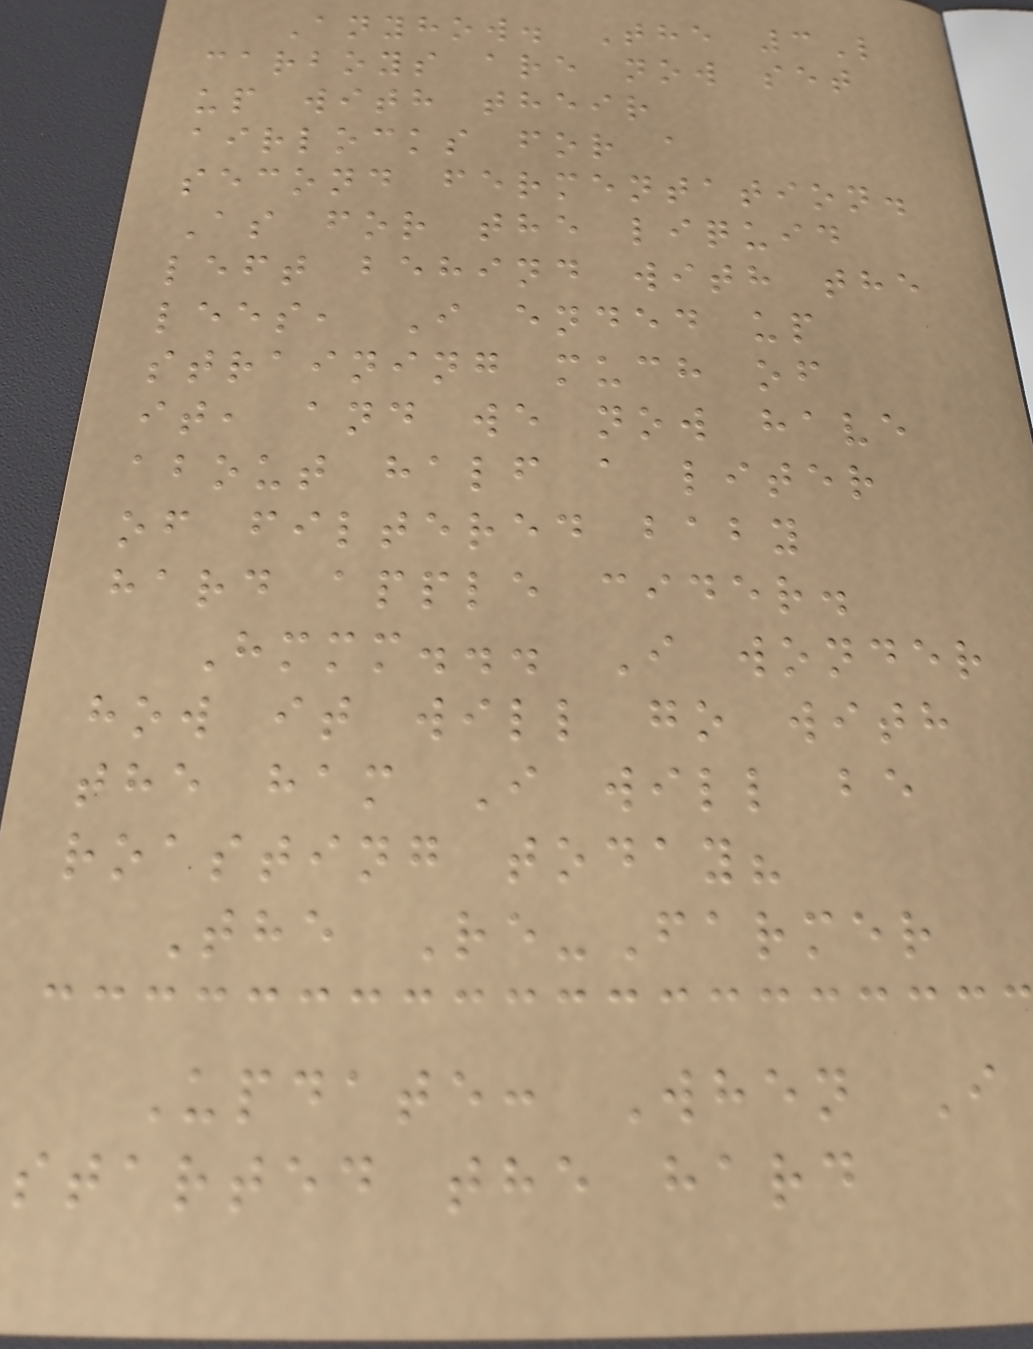Anyhow. The 3L
carboys are now set
up with their
airlocks for a
second fermentation.
As for the liquid
left behind with the
lees, I ended up
straining much of
it, and we now have
about half a liter
of filtered baby
hard apple cider.
Hmmm... I wonder
how it will go with
the ham I will be
roasting today?
The Re-Farmer
Update: When I
started the hard
